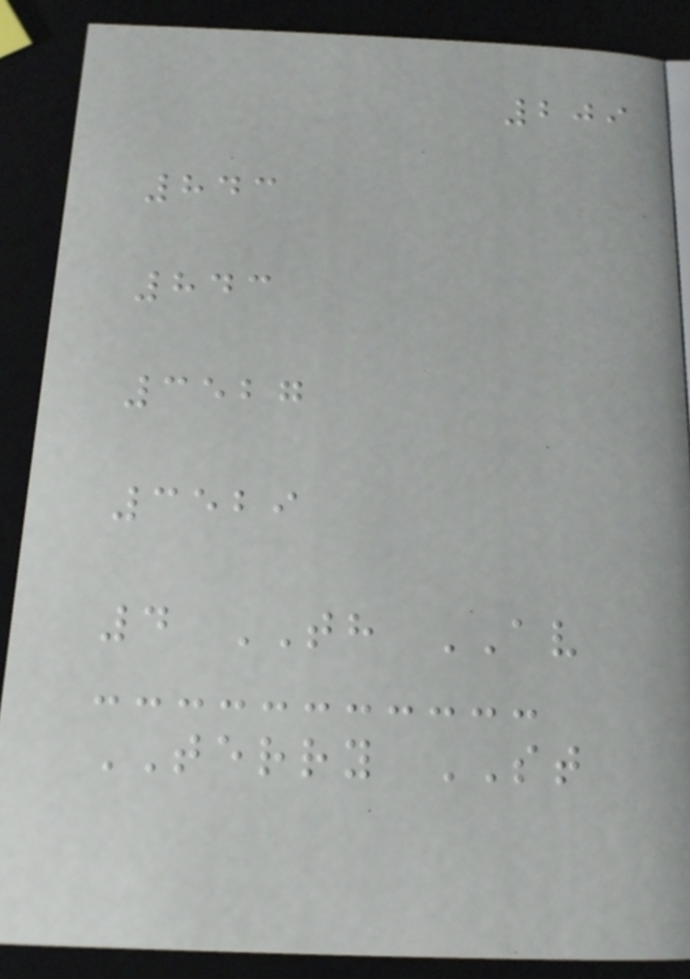209
843
843
3527
3529
4 TH AV
TERRY ST
